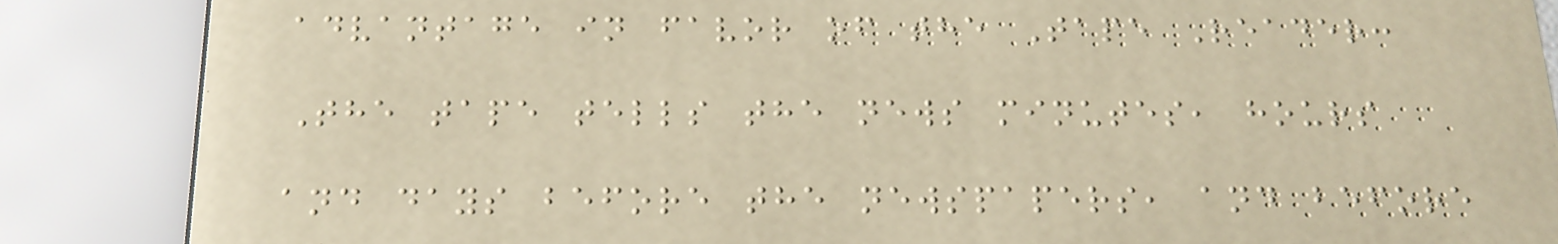advantage in favor of the Tape Reader:
The tape tells the news minutes, hours
and days before the newspapers, and before
